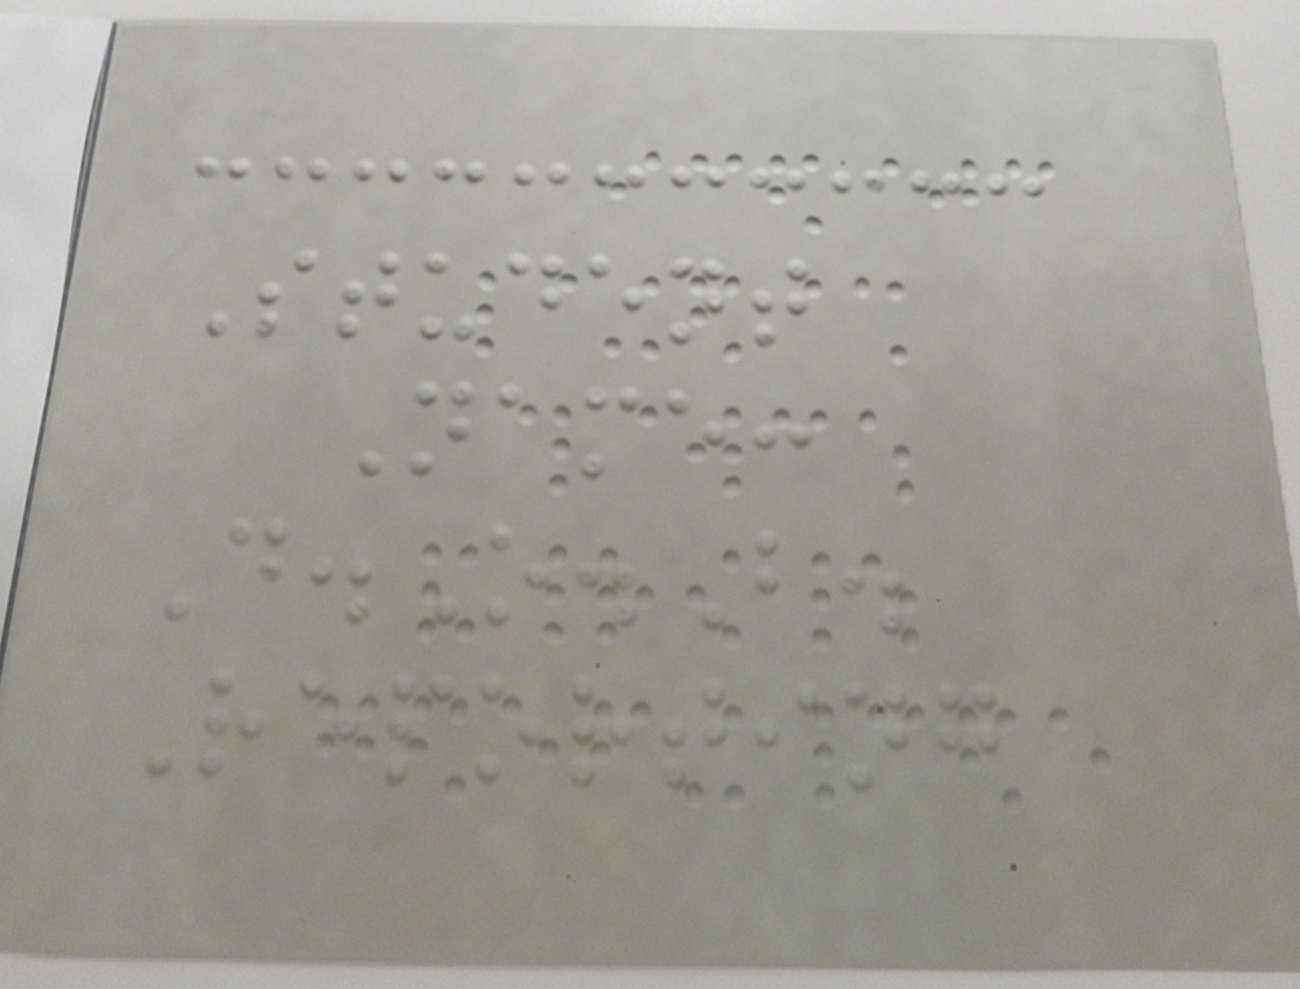Student
Name:
D.O.B.
Reporting
